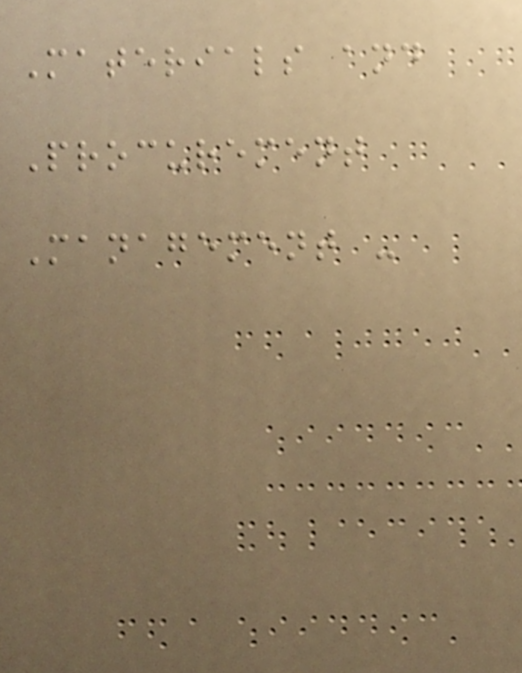Materials and
Procurement
Management -
